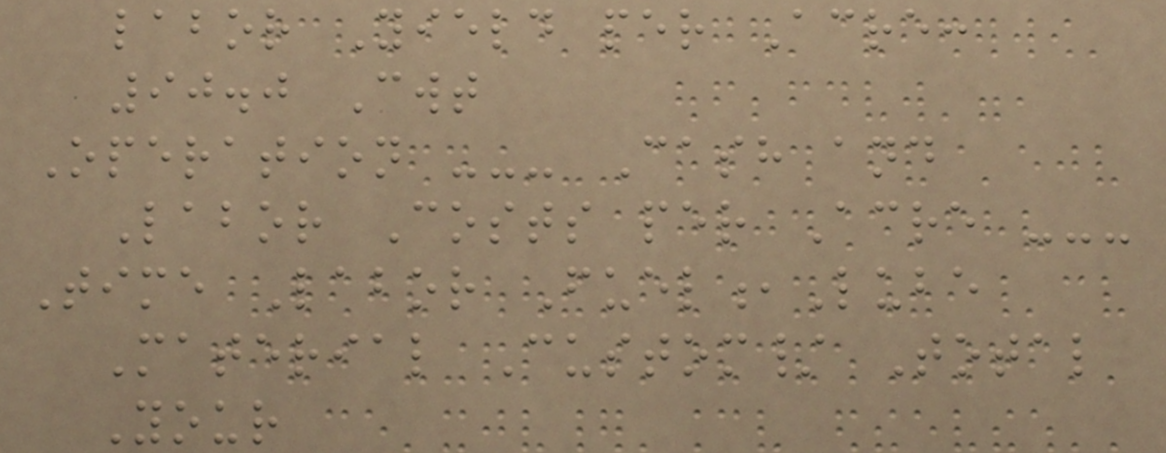labor Yield per Acre:
90.0 Cwt
Operation --- Cash and
Labor Costs per Acre ---
Time Labor Fuel,Lube
Material Custom/ Total
Your
